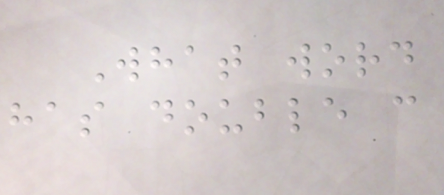What word
has double c
